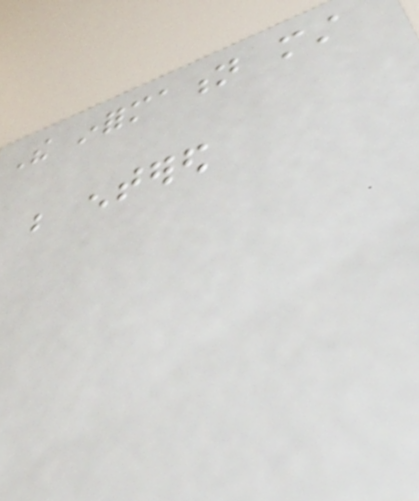The information must
be entered
